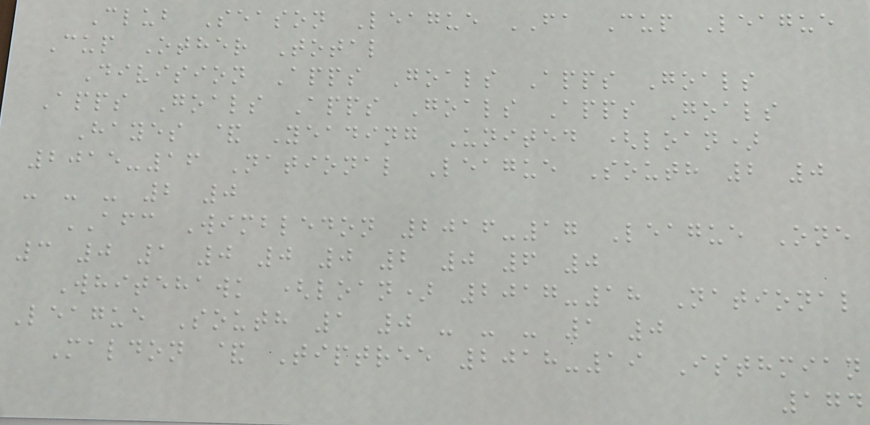Club Season League FA Cup League
Cup Other Total
Division Apps Goals Apps Goals
Apps Goals Apps Goals Apps Goals
Hayes & Yeading United (loan)
2015-16 National League South 2 0
- - - 2 0
AFC Wimbledon 2016-17 League One
3 0 1 0 0 0 2 0 6 0
Whitehawk (loan) 2017-18 National
League South 1 0 - - - 1 0
Maldon & Tiptree 2018-19 Isthmian
174
